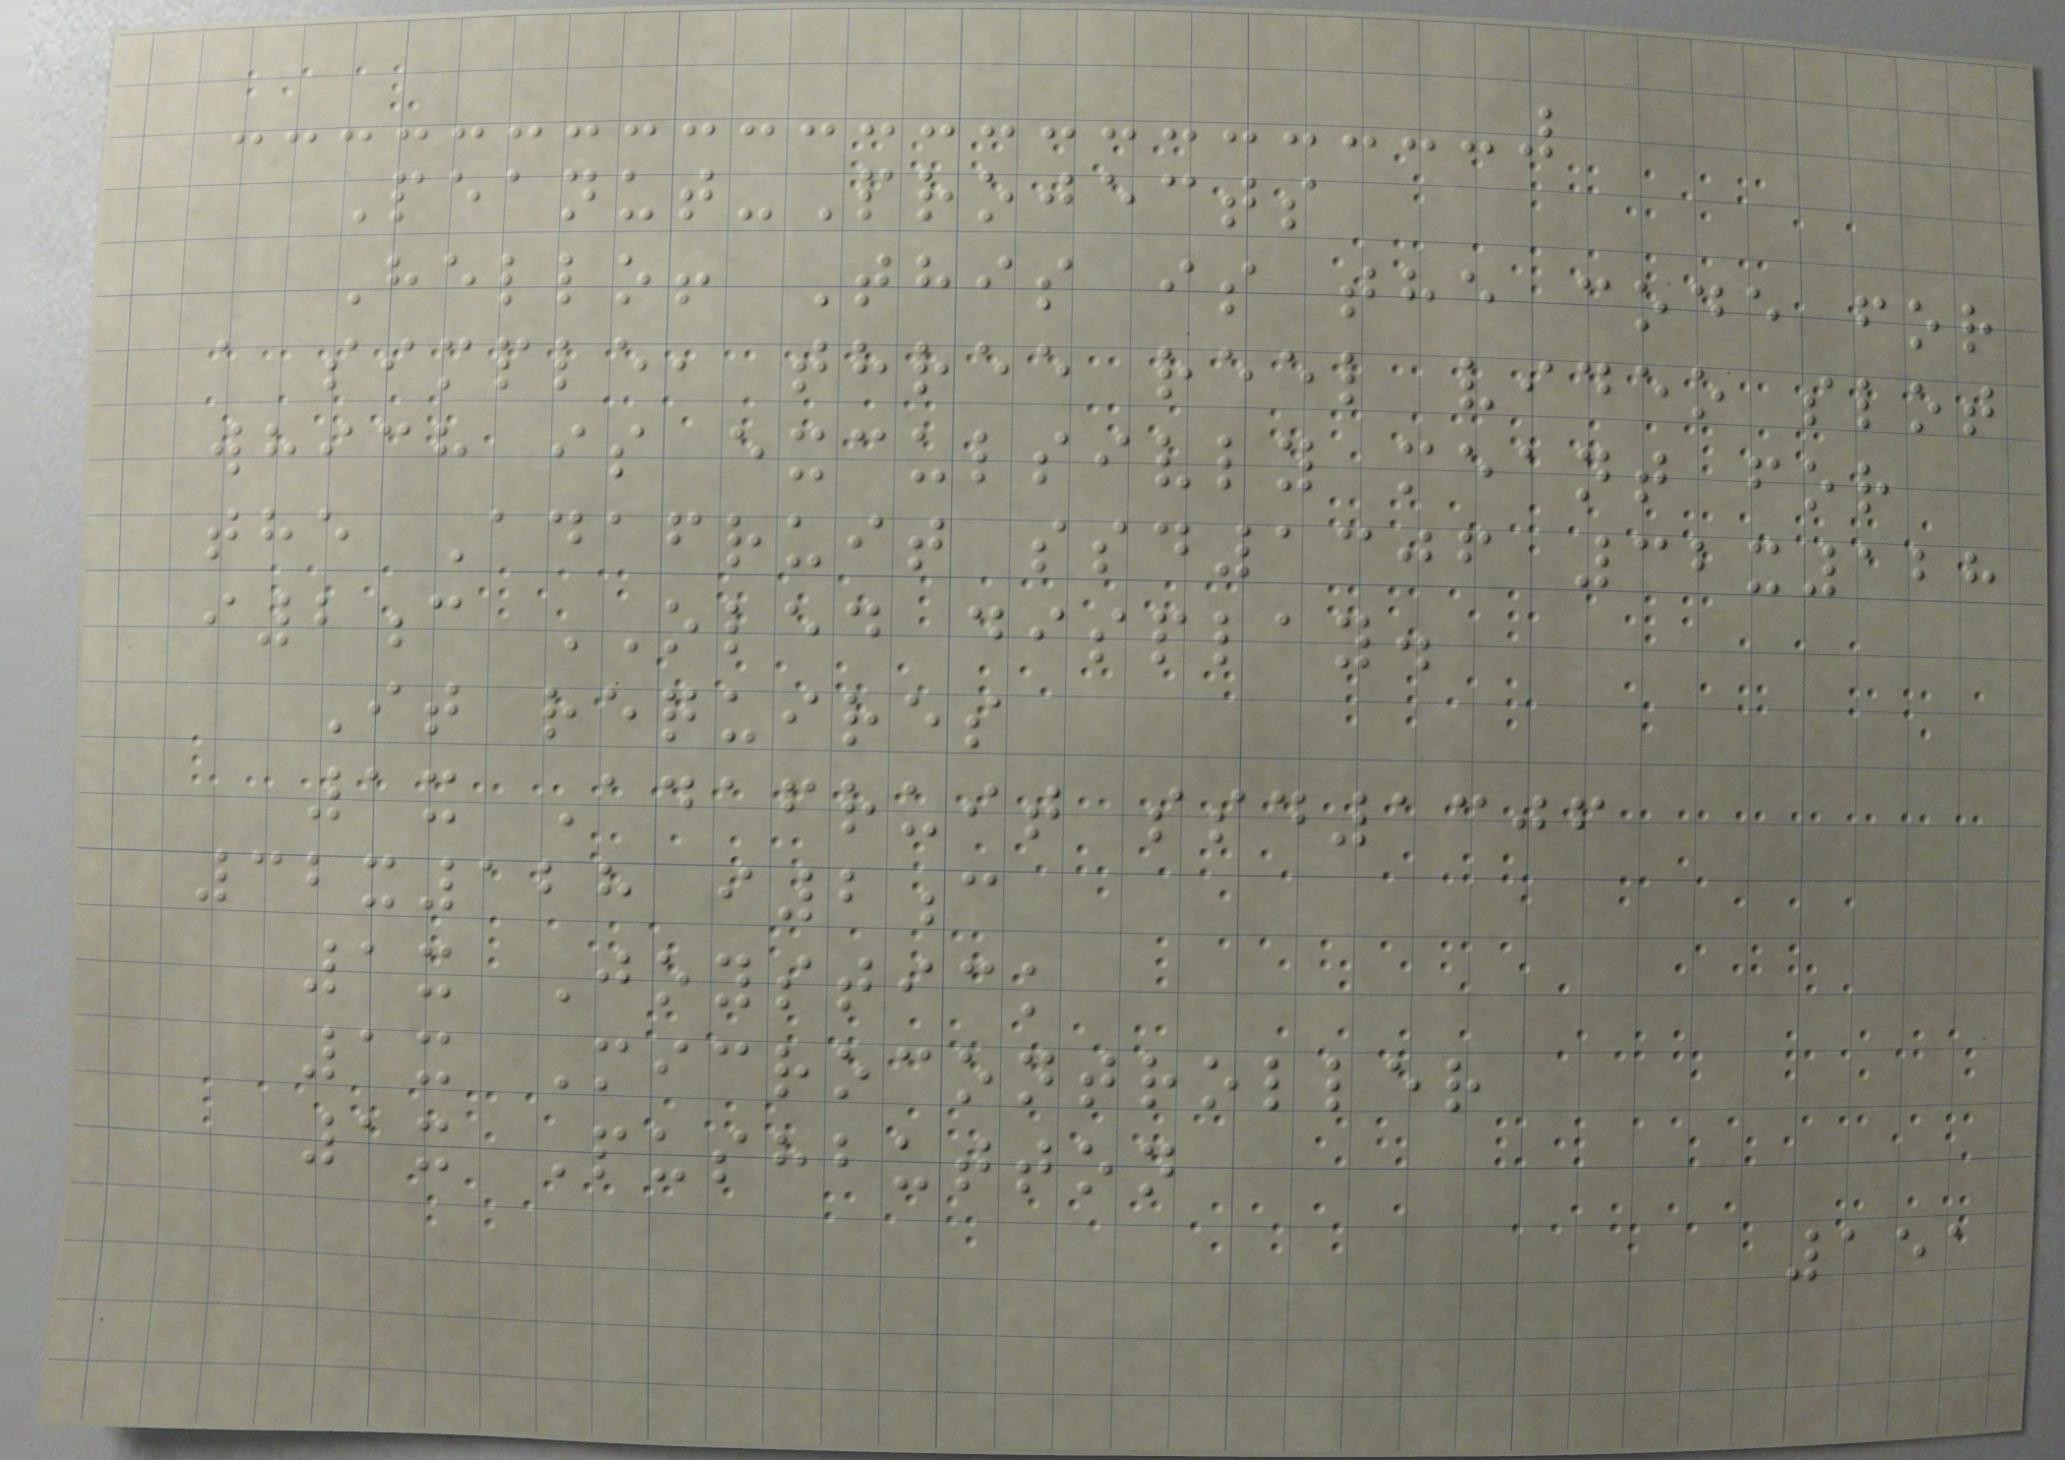Peanut-Projects
Hello! This is the code for
a simple, three reel video slot
which is exculsivly meant for
the Adafruit ssd1306 32x128
i2c OLED display.
It requires
1x Adafruit ssd1306
32x128 i2c
1x Joystick
1x Microcontroller
1x Pushbutton
151
